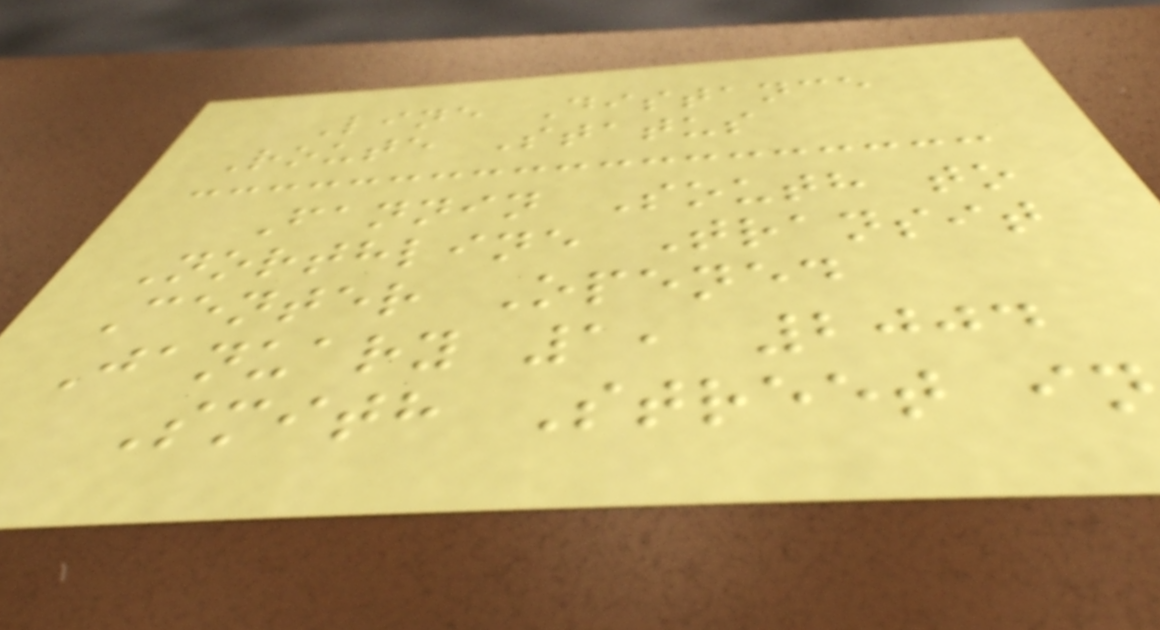Line Distance
Route Status
Fannin South to
Northline Transit
Center Opened
January 1, 2004
Smith Street in
